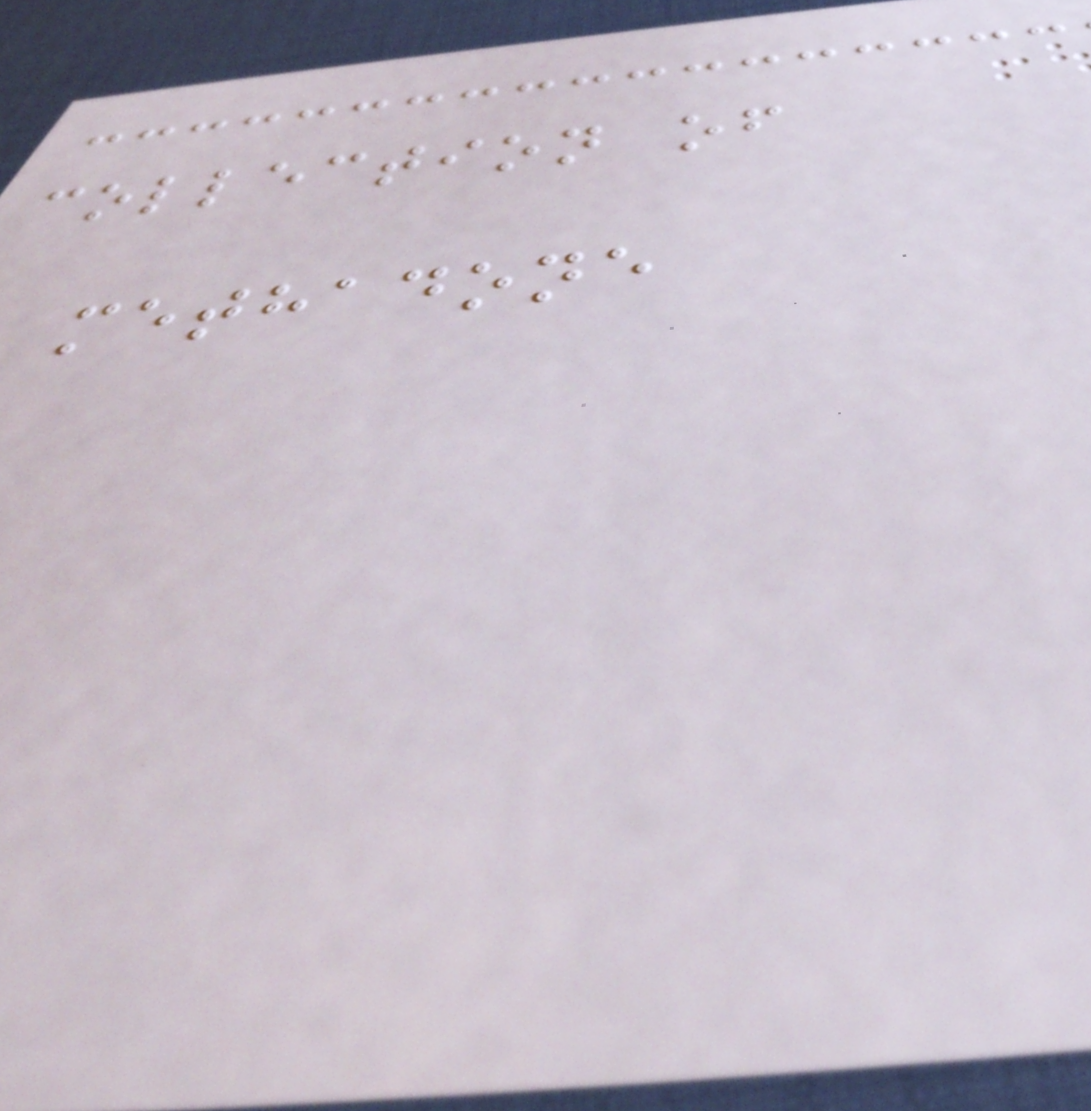collection of
methadone
